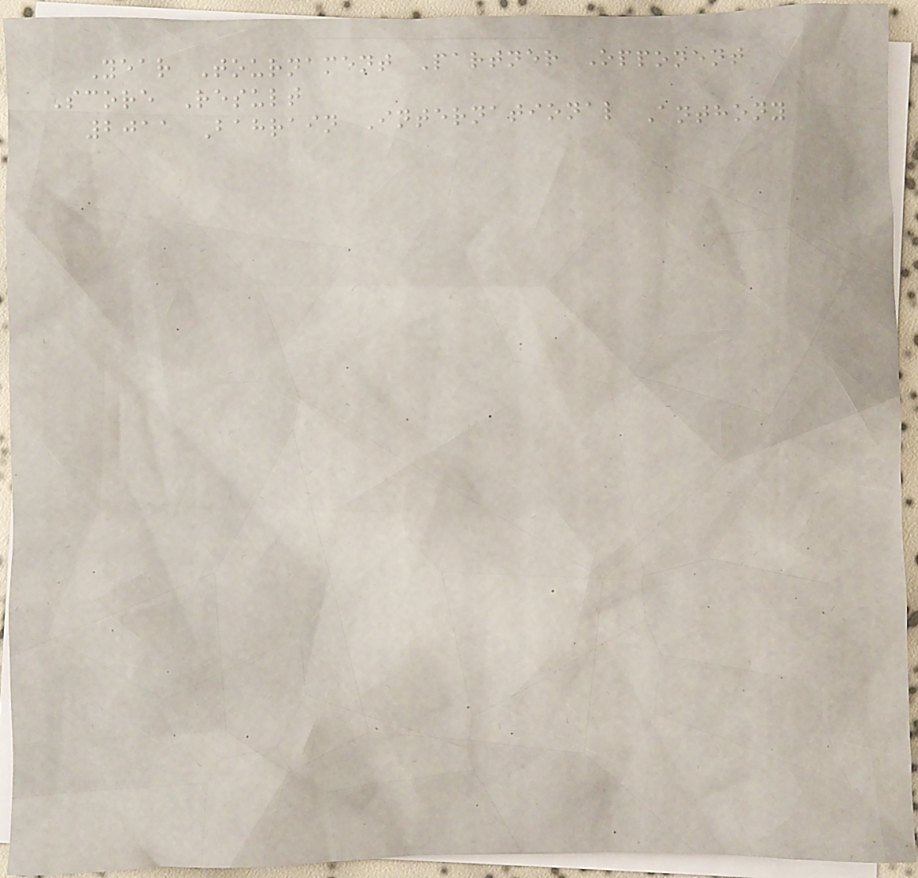Year Tournament Partner Opponent
Score Result
2011 Bahrain International Anthony
